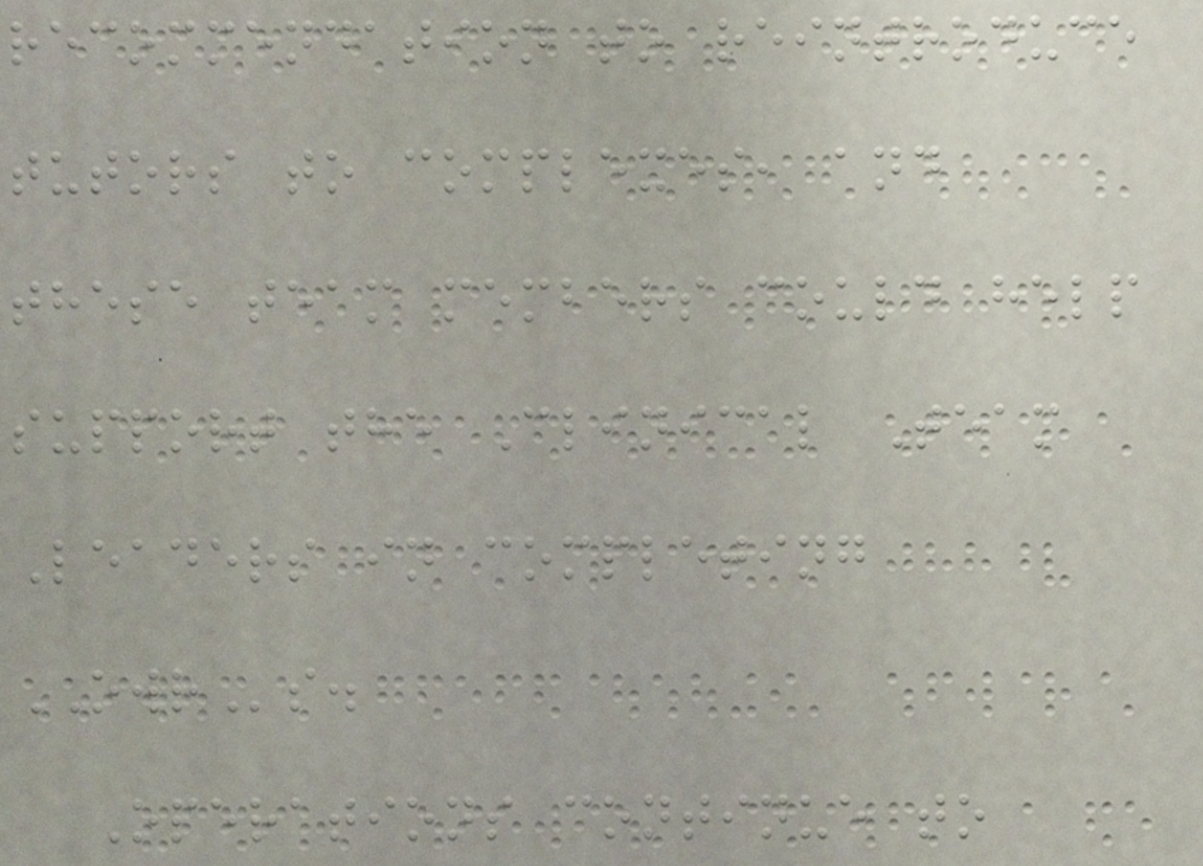recommendation to reintroduce
tutors to complexes, and
these team members could help
support the Clinical Team
Leaders in completing
OWRs.
Operations continue to
